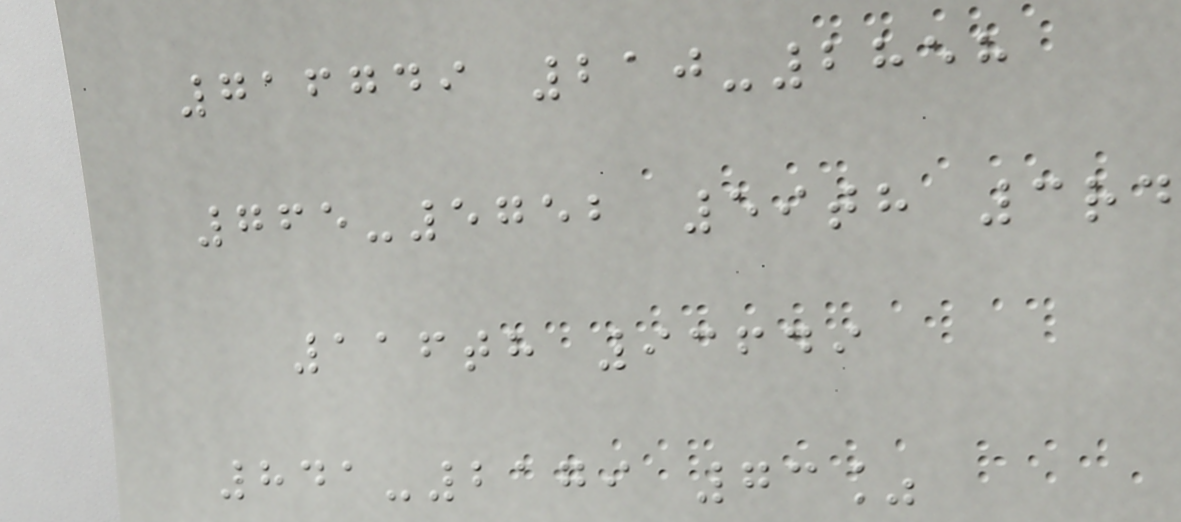716749 210-2858
765-5752 59th 3rd
116th 93649
841-2179 73%
